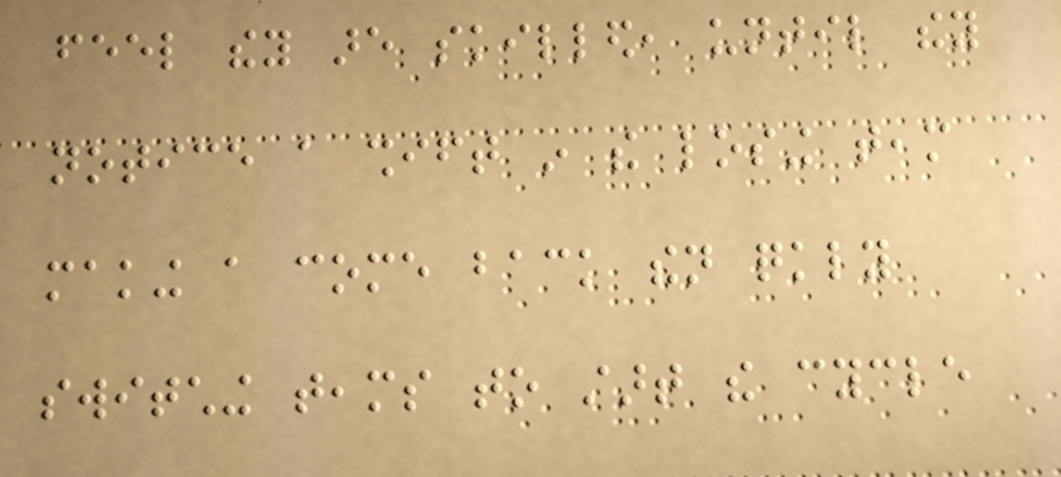feel they are skilled, until they
notice a shift in the losing team
making a come back then quickly
switching teams to start the cycle
